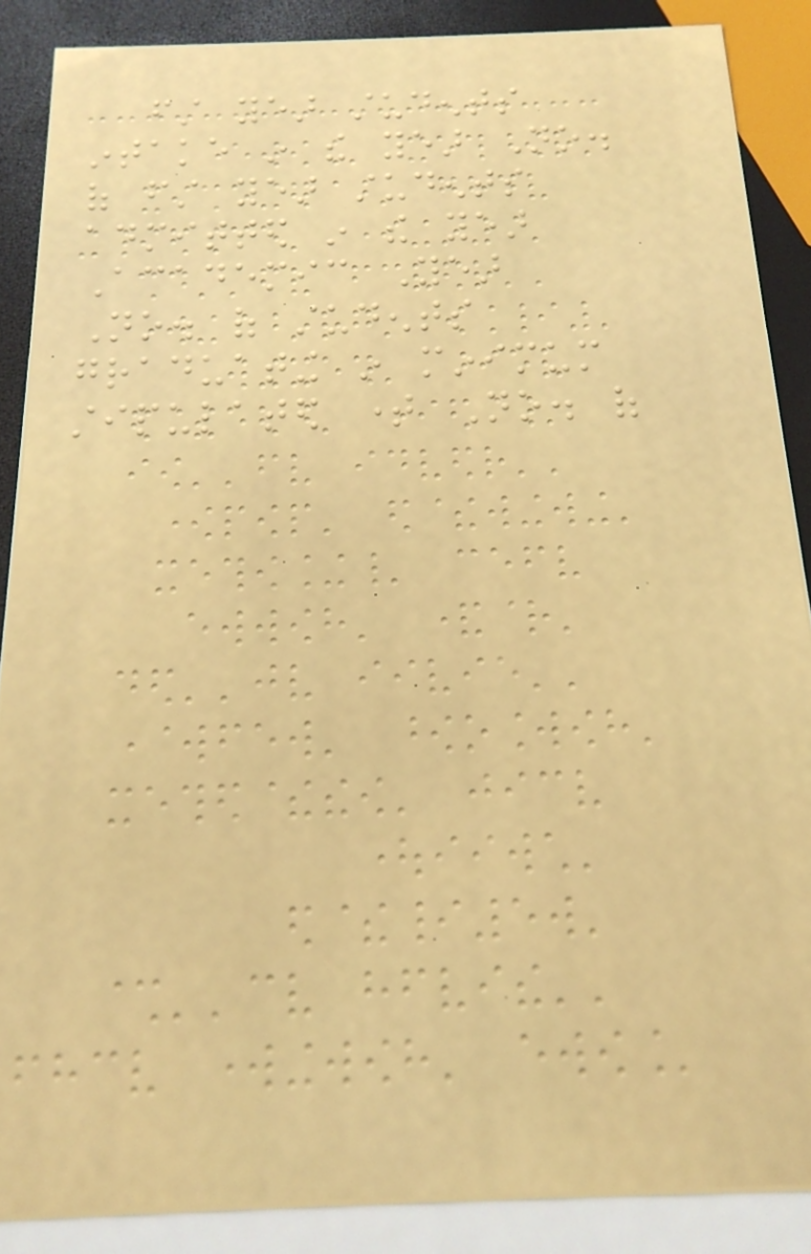first year students
intake in the year No.
of first year students
admitted in the year
Academic Year
No. of students
graduating in minimum
stipulated time No. of
